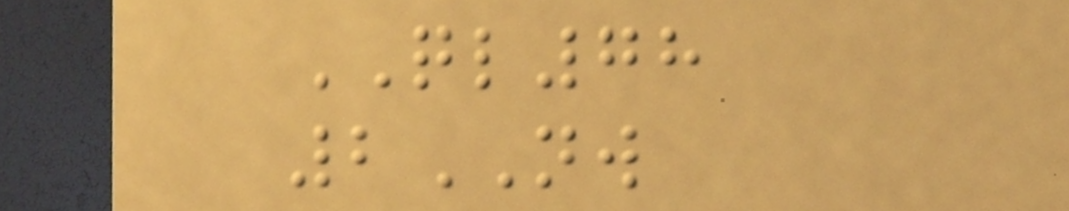QL78
2NW
